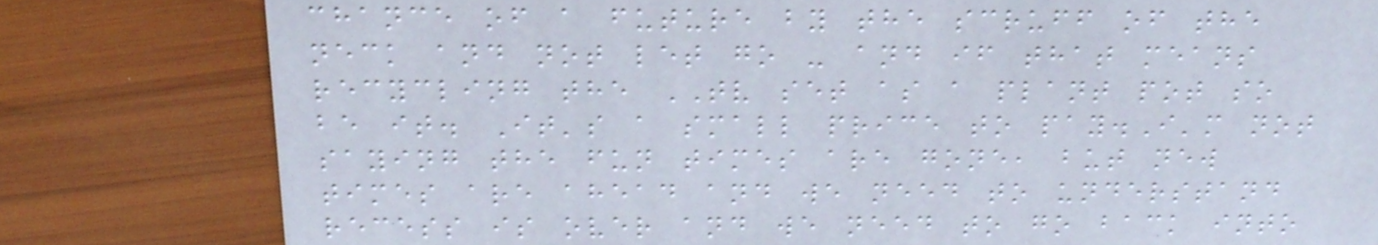chance of a future by the scruff of the
neck and not let go - and if that means
recycling the TV set as a plant pot so
be it. It's a small price to pay.I'm not
saying the fun times are gone, but new
times are ahead and we need to understand
recess is over and we need to go back into
